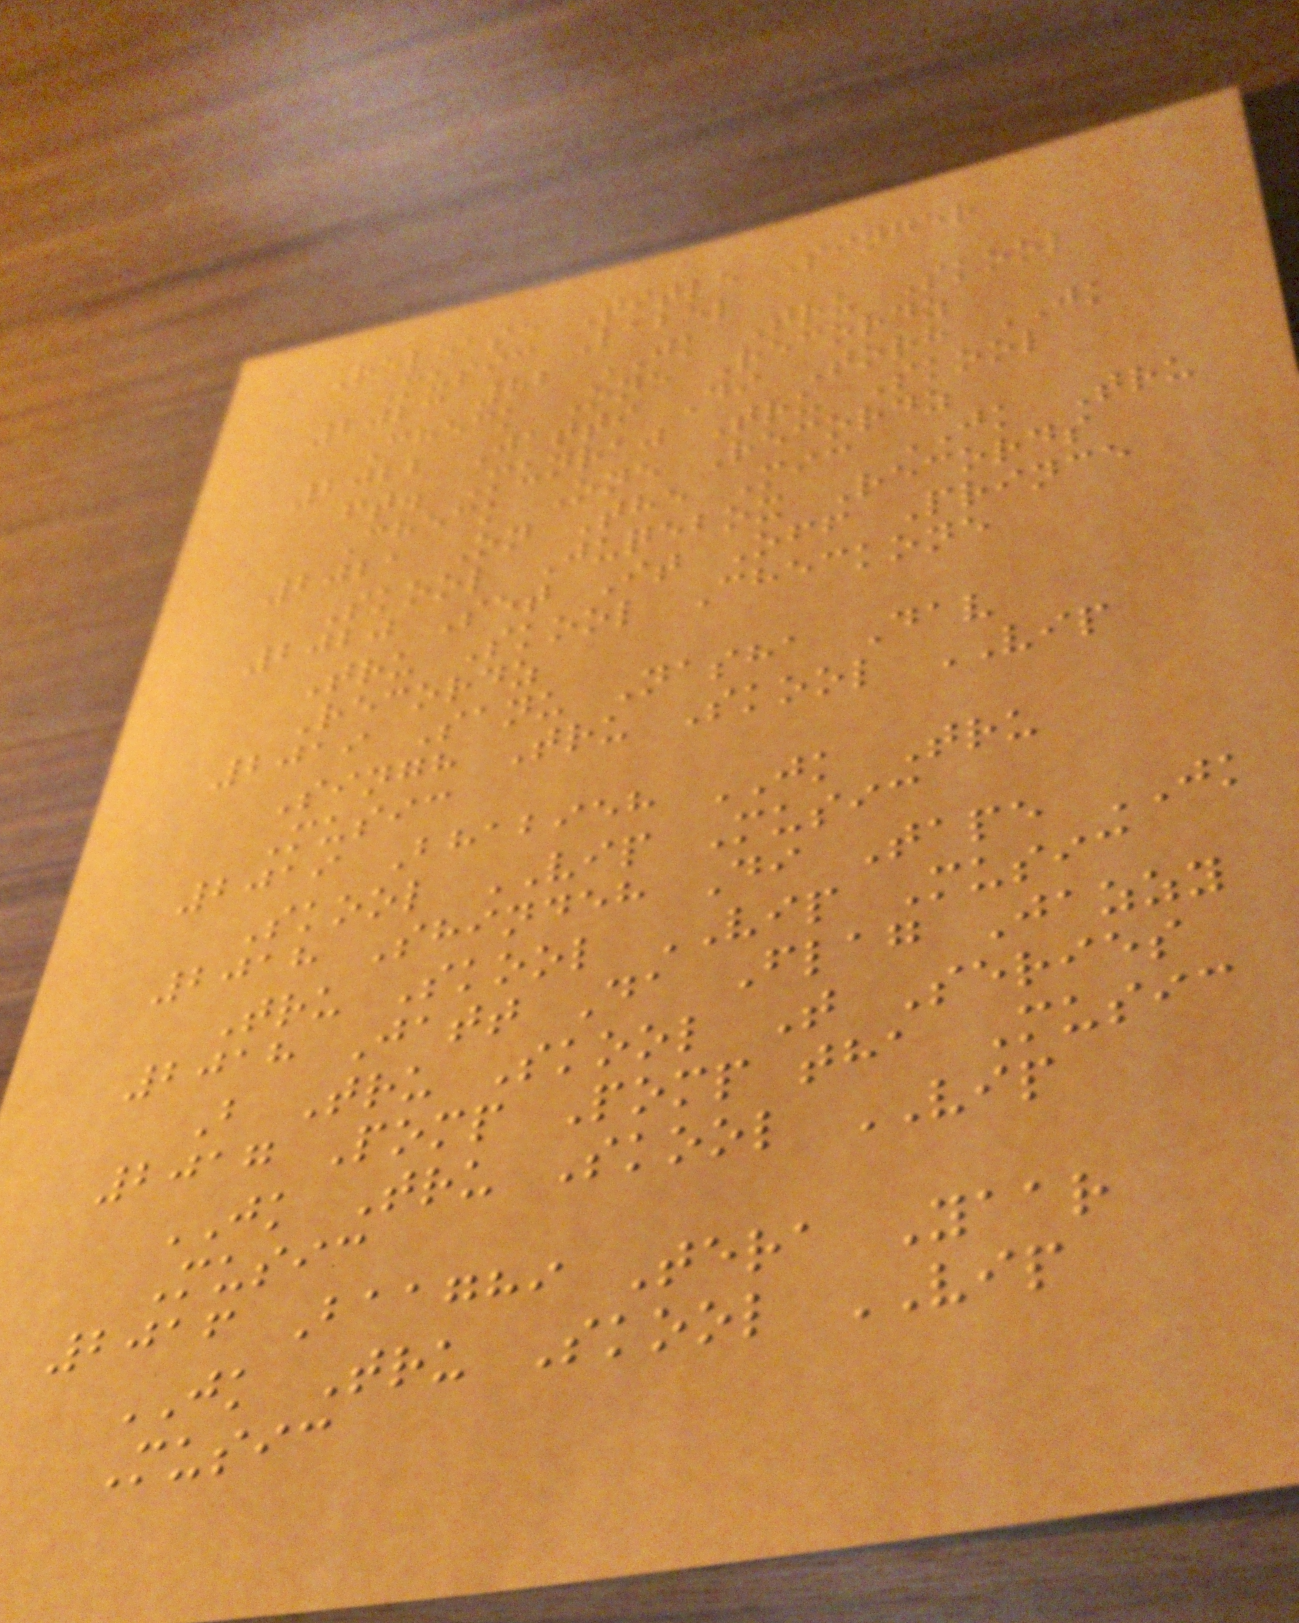Release Title Singer
Music Label
2023 82 JK Tru Skool
Check One Recordz
2022 Jatti Di Torh JK
ft. Munraj Tru Skool
Check One Recordz
2021 On The Mic JK Tru
Skool Juqebox Records
2020 Set It Off Prince
Tru Skool Checkone
Recordz
2019 Sanu Nasha Dav
Singh Tru Skool VIP
Music
2019 Bhabieh JK Tru
Skool VIP Music
2018 Shindeh Di Tape JK
Tru Skool VIP Music
2018 Jatt Da Flag Jazzy
B Tru Skool T Series
2017 Pomp Pomp tha Music
JK Tru Skool VIP
Music
2016 Baaghi Tera Yaar
JK Tru Skool VIP
Music
